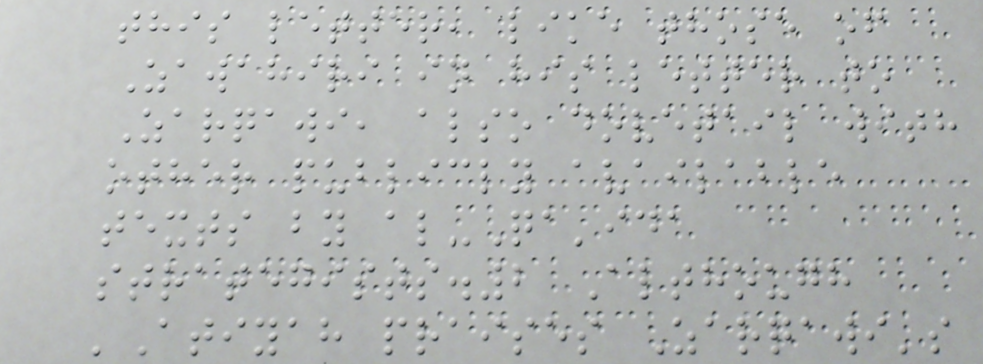this letter, like those of
Zawahiri in his letter to
Zarqawi, also dovetail with
other publicly available
texts by al-Qa'ida
strategists.2 Although
'Atiyah praises Zarqawi's
